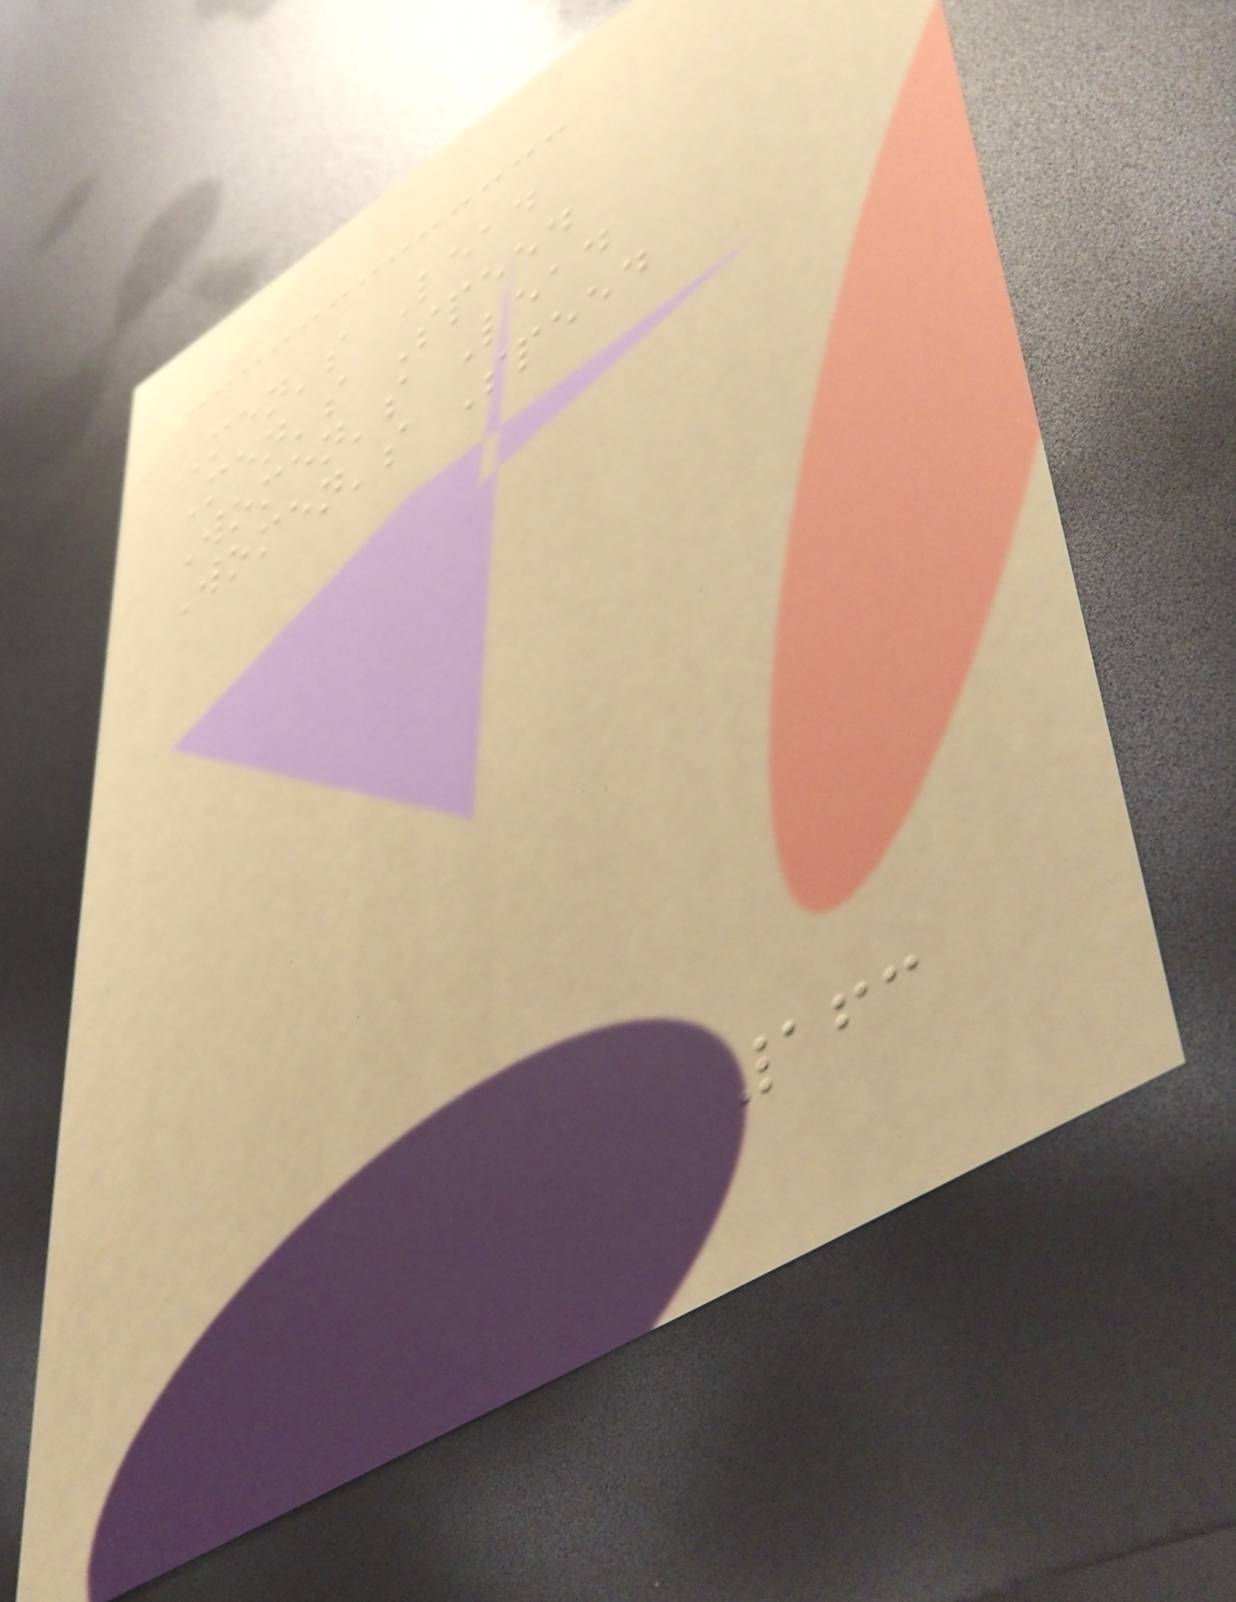Men's Lead
Men's Speed
Women's Lead
Women's Speed
163
